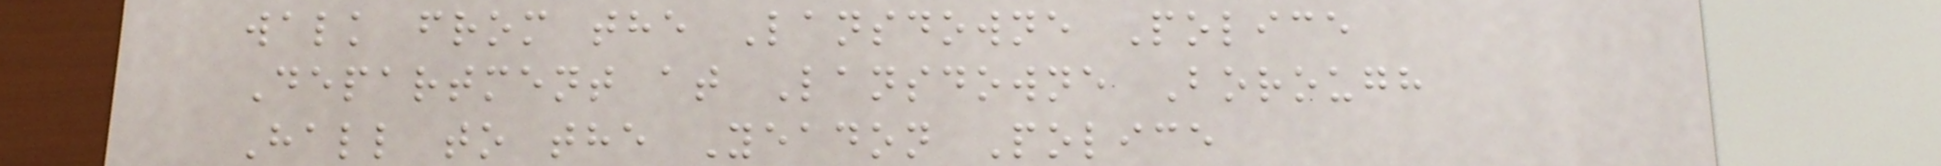walk from the Lansdowne Police
Department at Lansdowne Borough
Hall to the Yeadon Police
